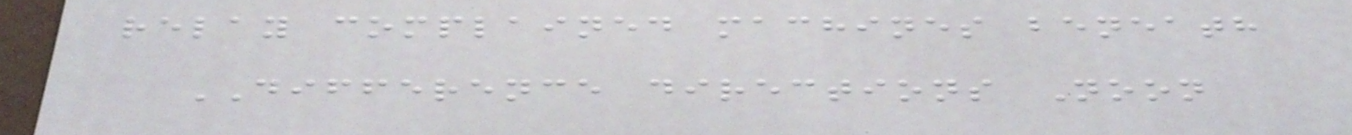relay complained machines beneath
DIFFERENCE directions Noon
